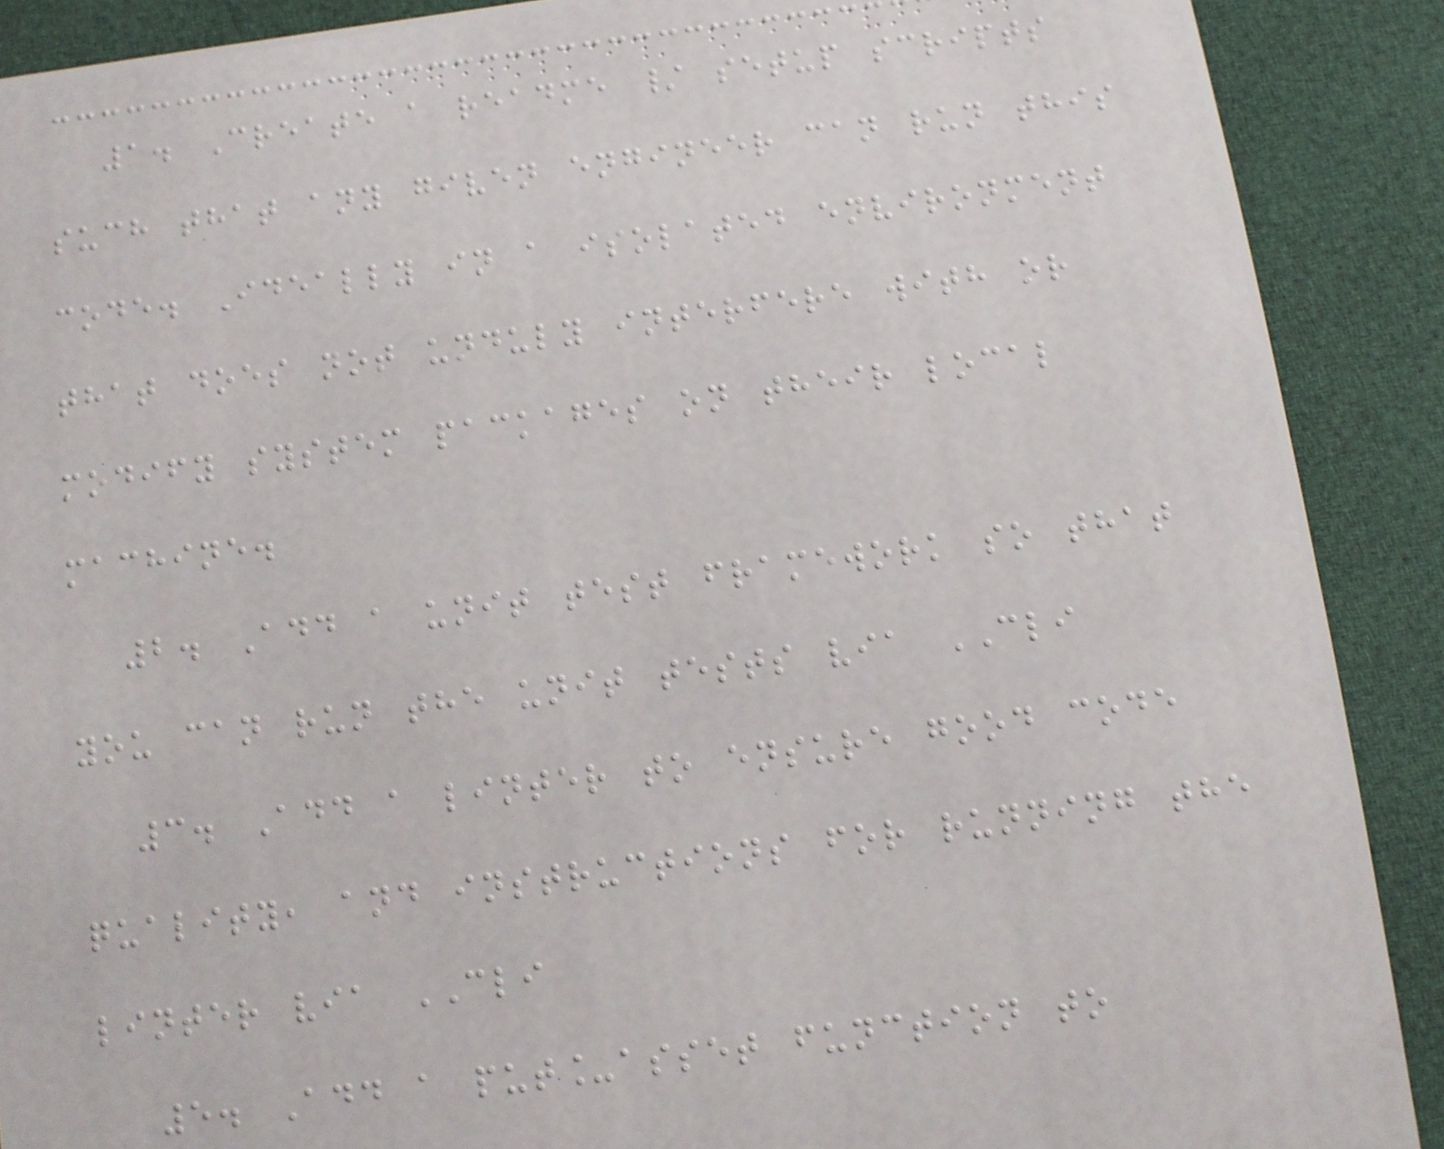1. Create a readme / setup scripts
such that any given engineer can run this
code. Ideally in a isolated environment
that does not unduly interfere with or
modify system packages on their local
machine.
2. Add a unit test framework so that
you can run the unit tests via CLI
3. Add a linter to ensure good code
quality, and instructions for running the
linter via CLI
5. Add a put_asset function to
